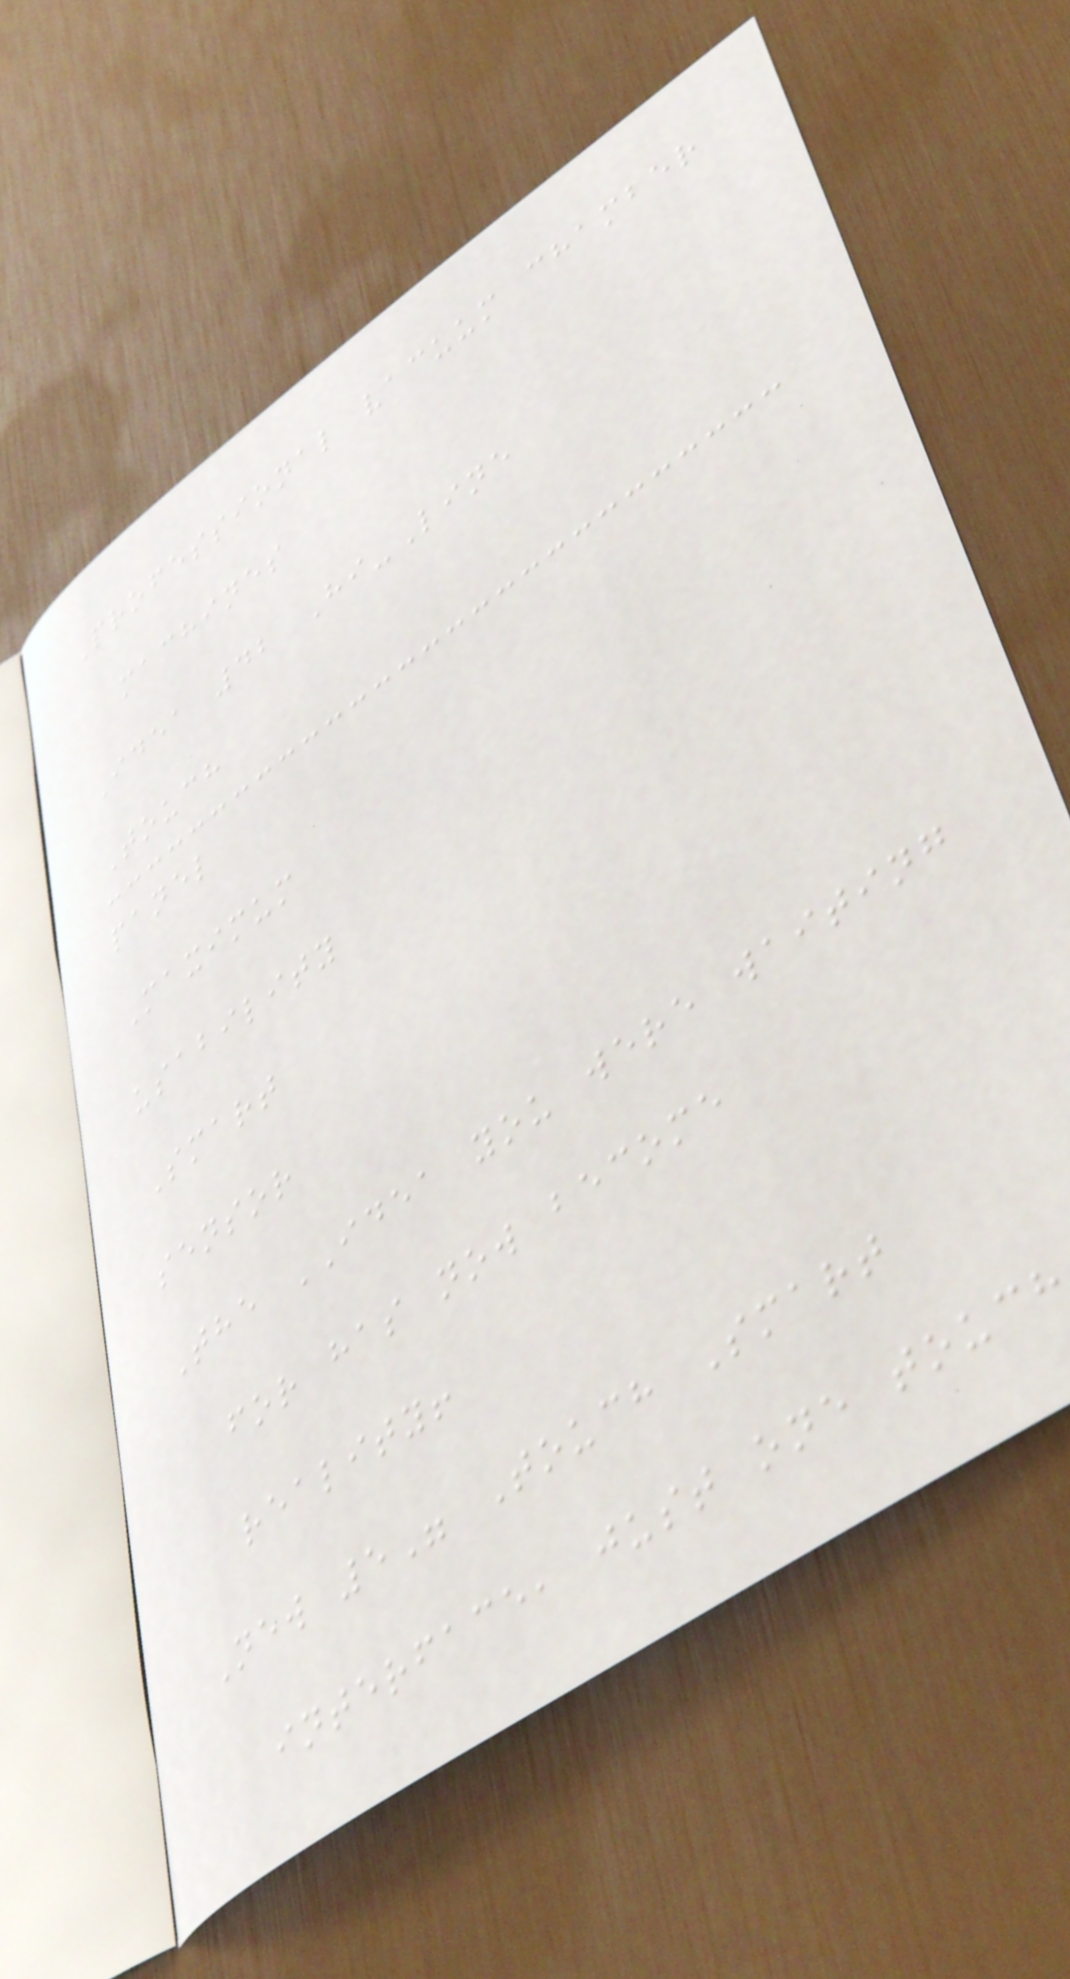Professional vacuum chamber
machines
Idea 42 Hi-Line
Touch
panel
Maximum
usability
Smart
sensor
The IDEA you were waiting
for has now become
reality!
New 5" Touch Smart
interface, just one touch
